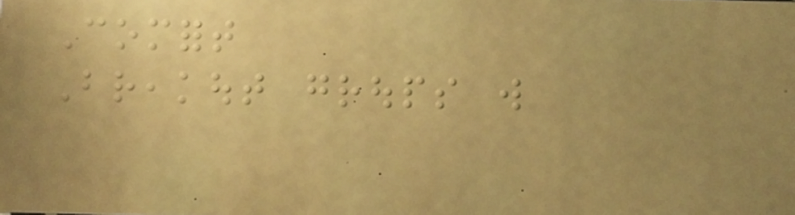Comfort
Breakout groups will
